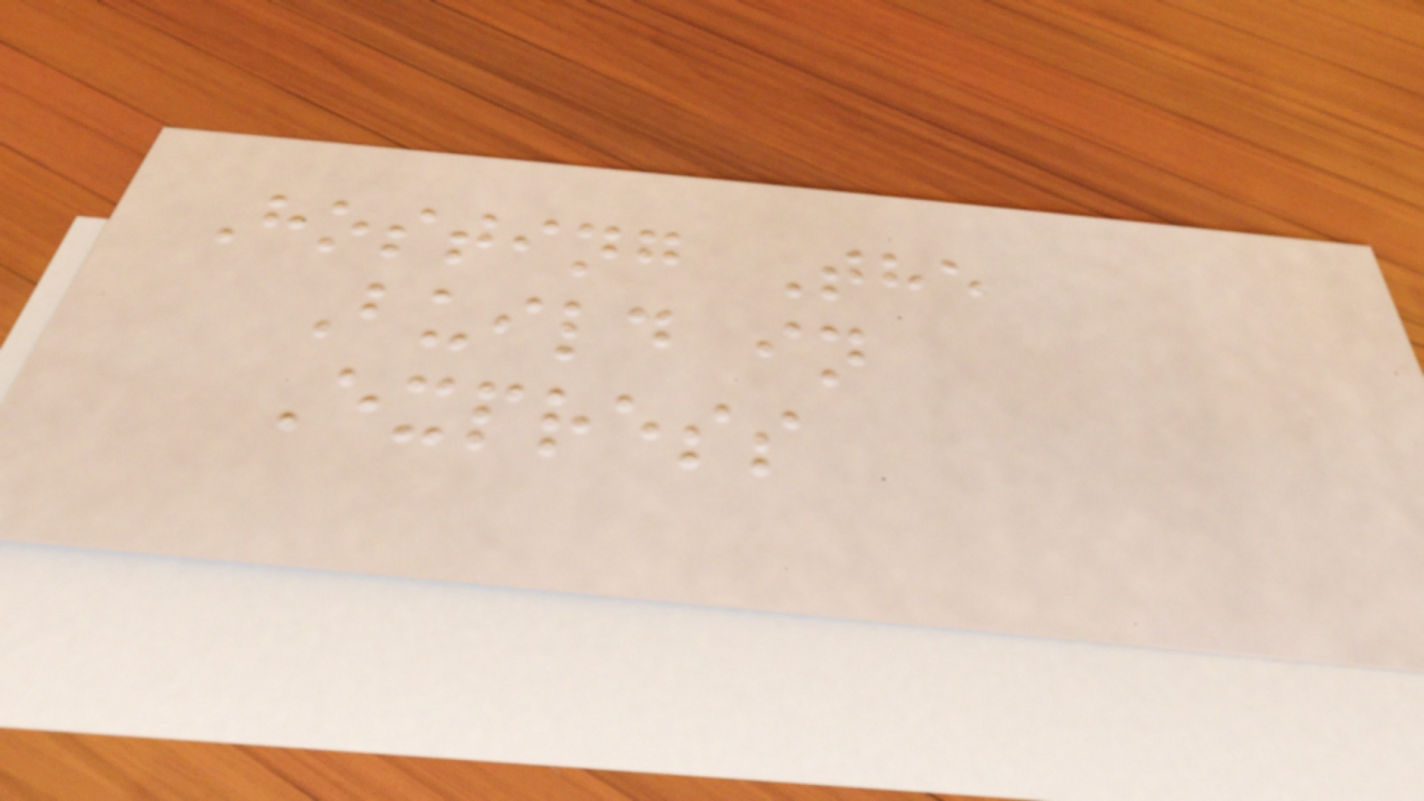Hosting The
Build in
Express
